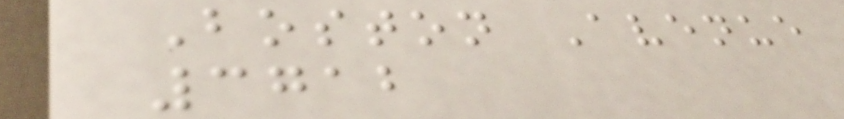Boston Avenue
3712
